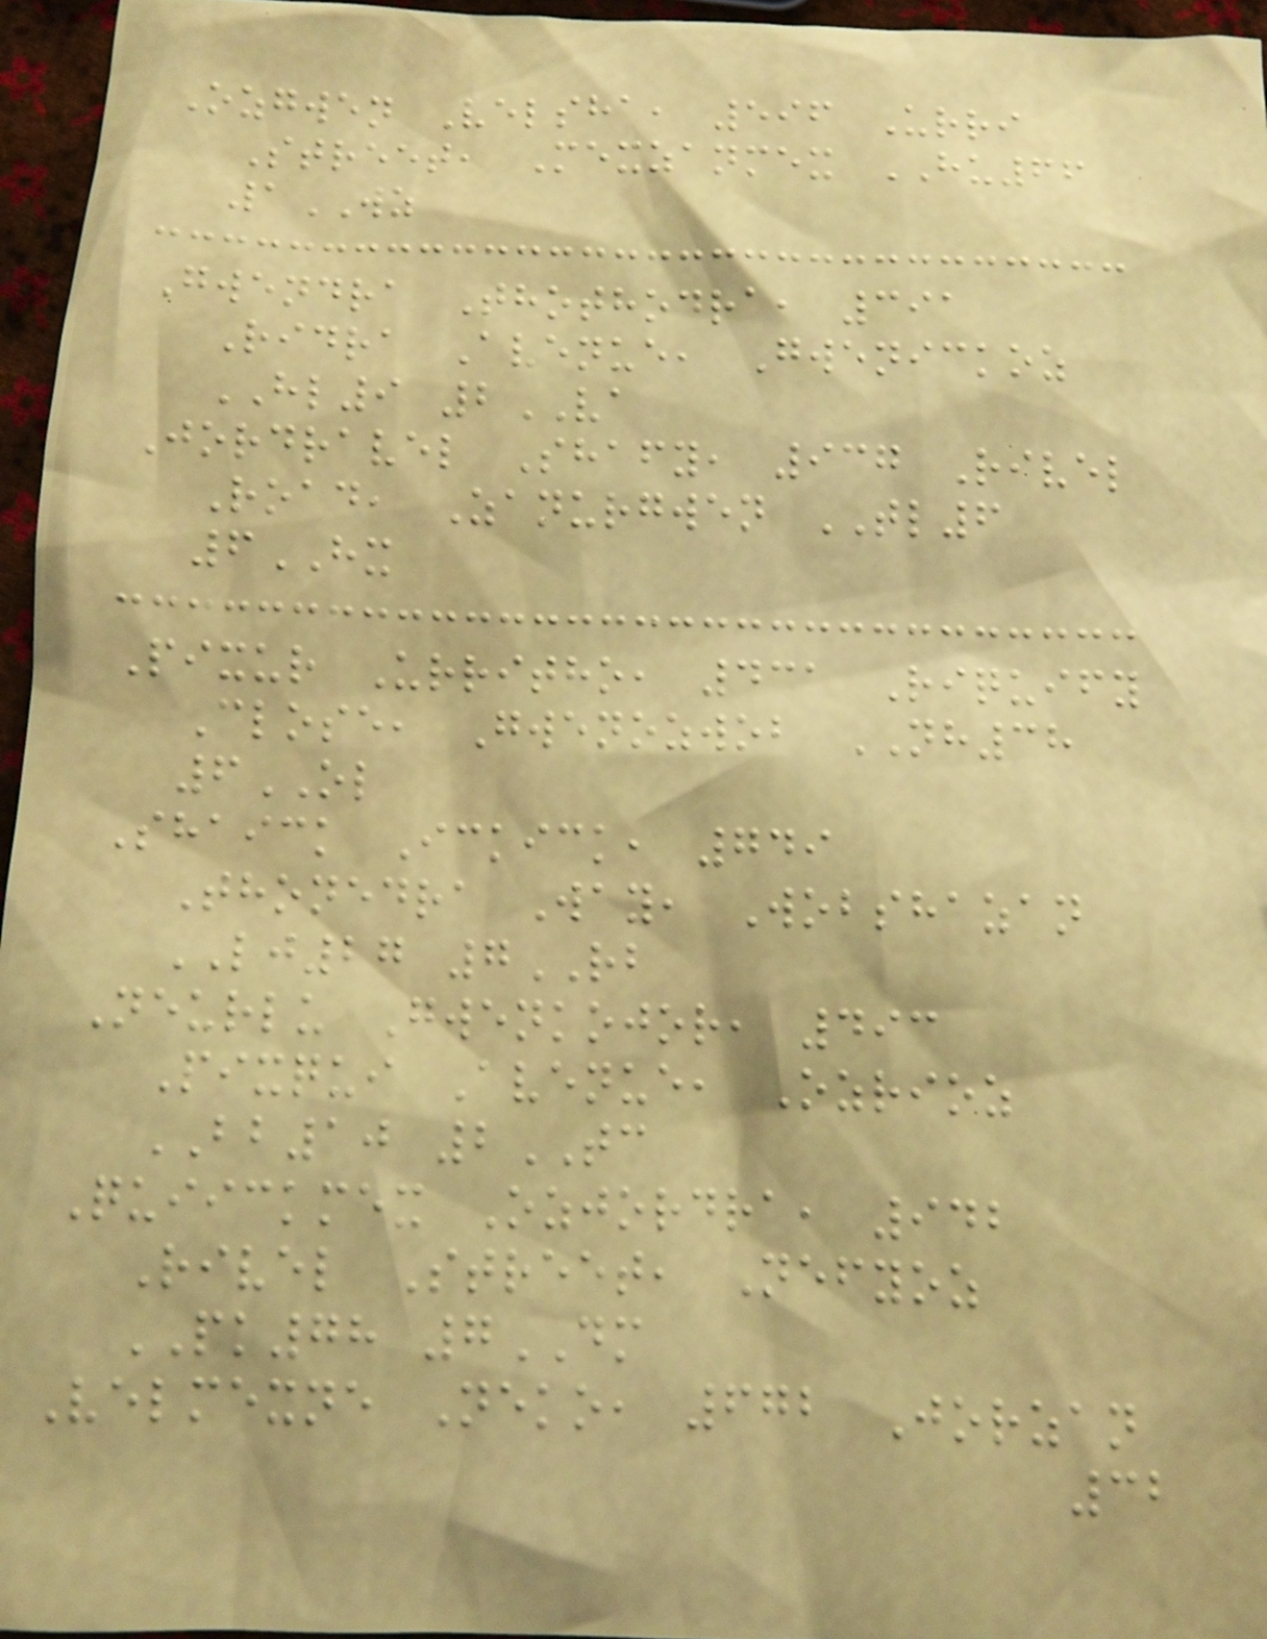Ozgwen Velsha, 596 Urri
Street, Mexzanmex HU66
1WZ
Gwendra Thothodra, 391
Ridra Avenue, Gwenickoz
HL9 2VA
Jordravel Shafy, 937 Rivel
Road, Zanurgwen TL6
6HX
Pixur Urritho, 431 Riquify
Close, Gwenozwob NH38
6OL
Shaick Ickick, 749
Thonedra Way, Wobshazan
LJ27 7RB
Neurlu Gwenkojor, 493
Pixqui Avenue, Ozrioz
BB10 2TC
Quiickmex Ozjordra, 942
Rivel Street, Nefyoz
PK78 7DM
Velmexne Neko, 672 Jorzan
32
